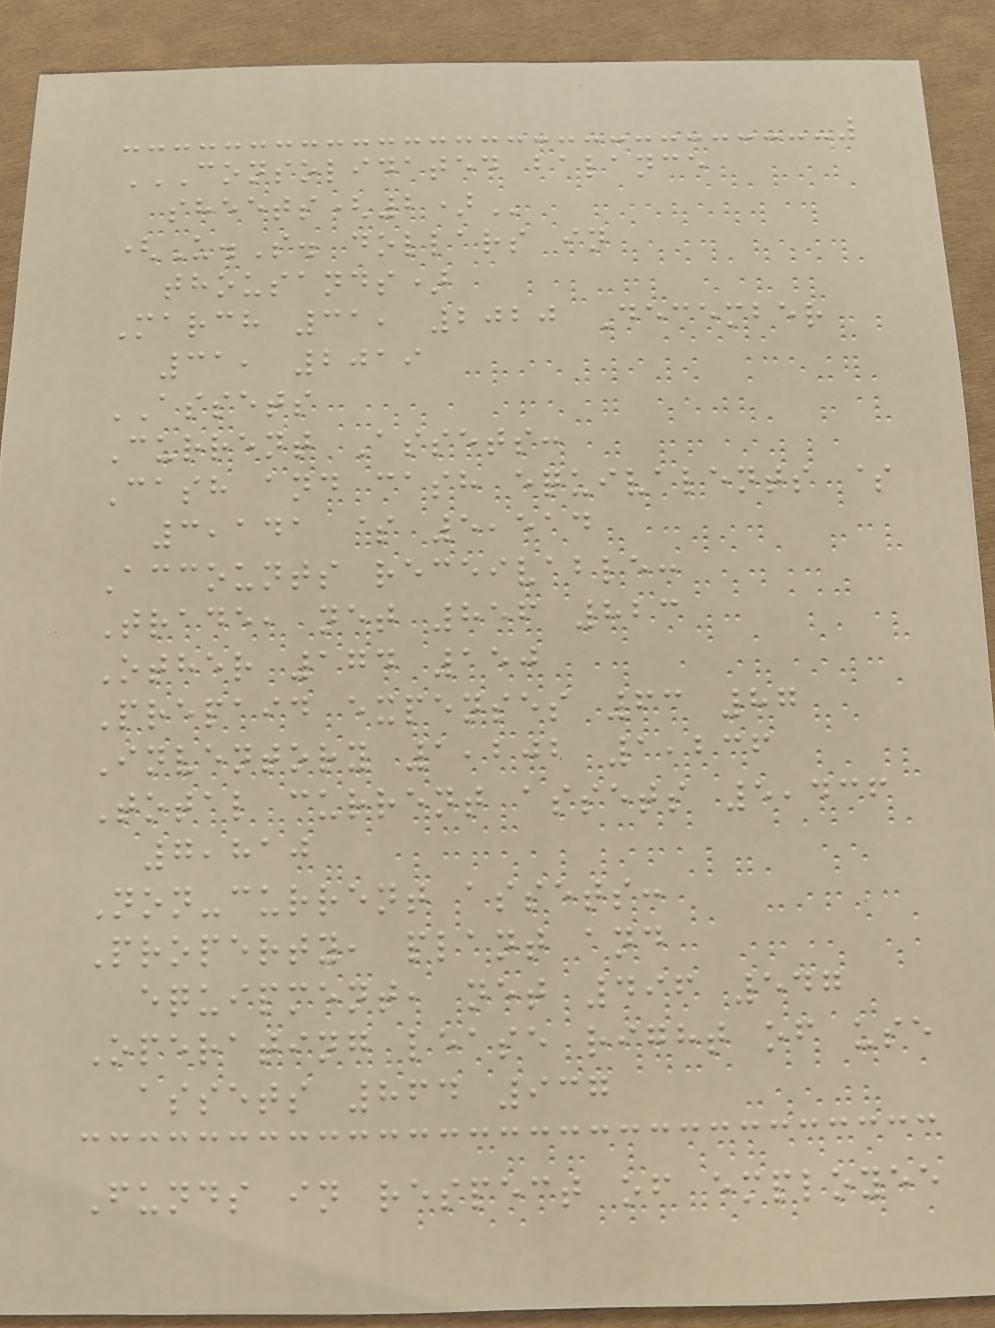CONSOLIDATED BALANCE
SHEETS(2)
(U.S. dollars in
thousands)
March 31, 2020 December
31, 2019
ASSETS
Current Assets:
Cash and cash equivalents $
3,141 $ 5,514
Accounts receivable:
Trade, net 856 823
Other 174 150
Prepaid expenses 63 87
Inventory 1,202 1,236
Total current assets 5,436
7,810
Non-current assets:
Property, plant and
equipment, net 496 547
Operating lease right of use
assets 864 937
Funds in respect of employee
